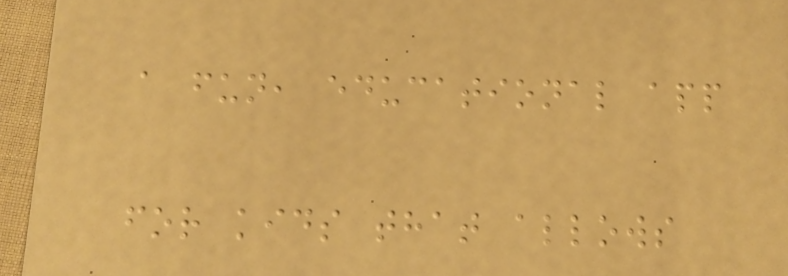a fun, educational app
for kids that allows
